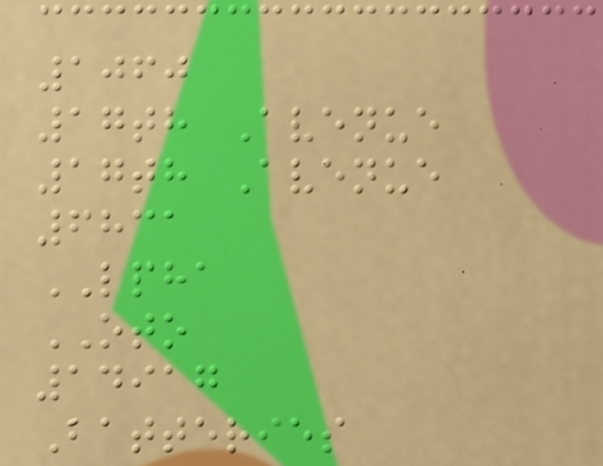1060
17th Avenue
17th Avenue
6831
LPHA
OTO
14917
Batteries
